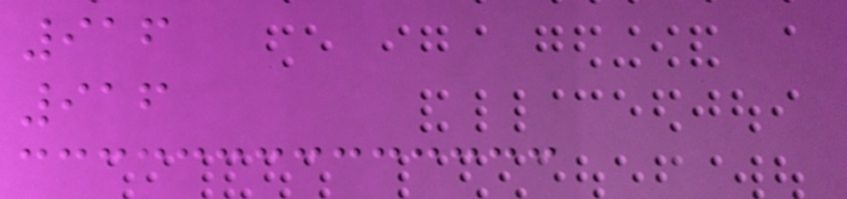916
916
